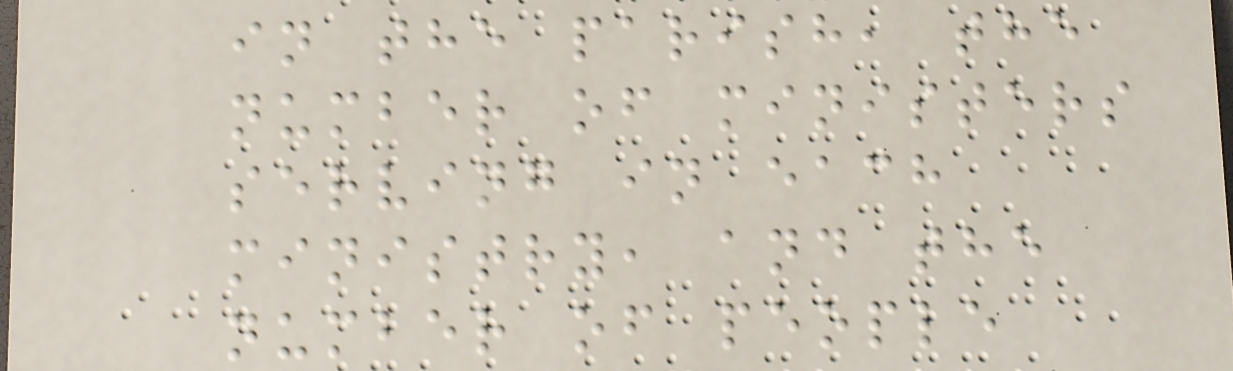in the parish, the
number of ministers
serving in each
ministry, and the
number of people
